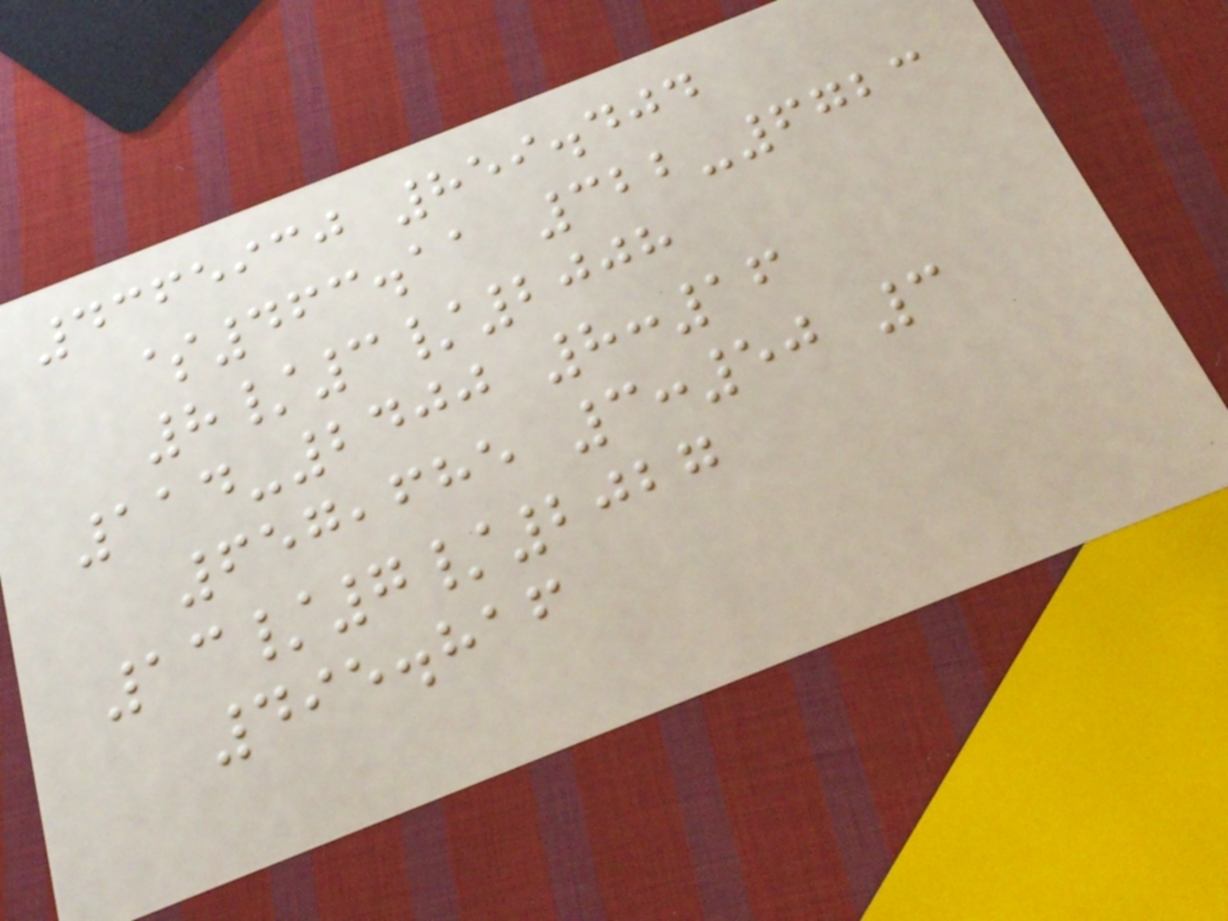4365930 859.404
$463.11 322-6723
8/3/2008
114-2400 8:16
657,685 3:50 3
13/7/2027
495.816
